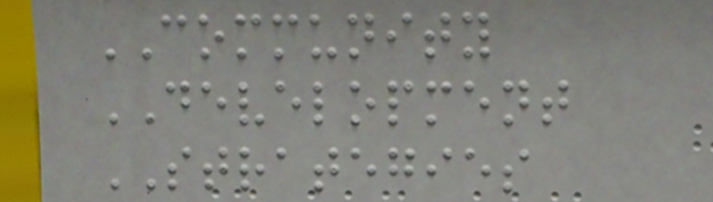COMMUNITY
DEVELOPMENT
STRATEGIES
